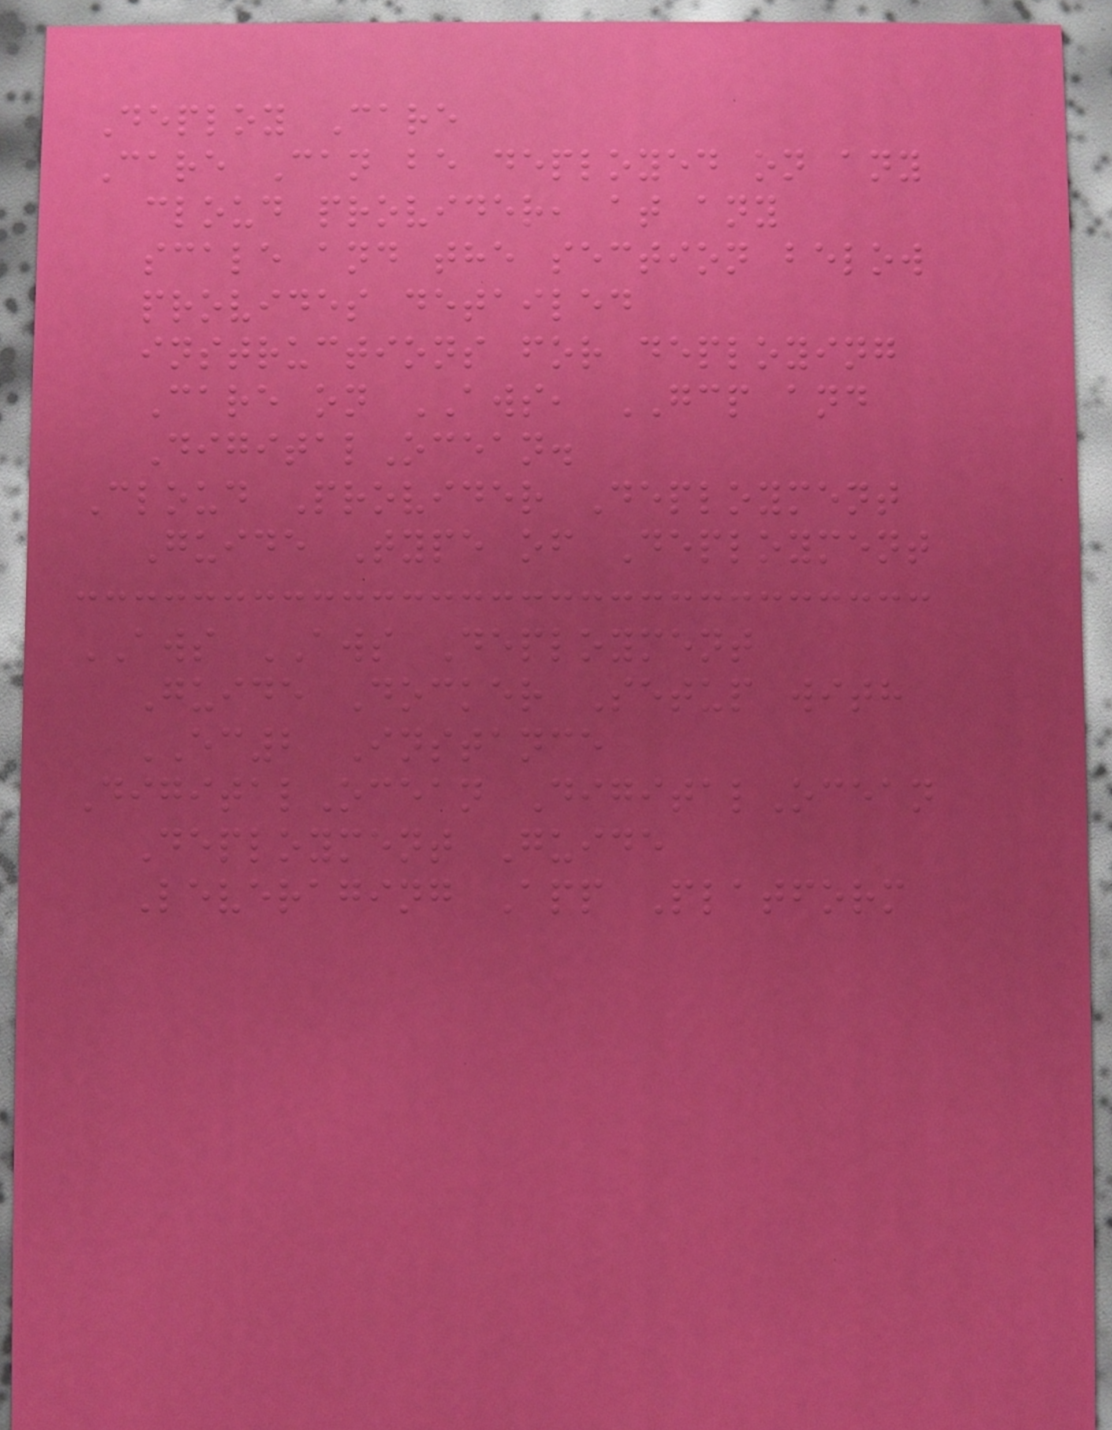Deploy Care
Care Can be deployed on any
cloud provider, at any
scale and the section below
provides detailed
instructions for deploying
Care on AWS, GCP and
DigitalOcean.
Cloud Provider Deployment
Guide Type of Deployment
AWS AWS Deployment
Guide Docker Setup with
EC2 Instance
DigitalOcean DigitalOcean
Deployment Guide
Leveraging App Platform
